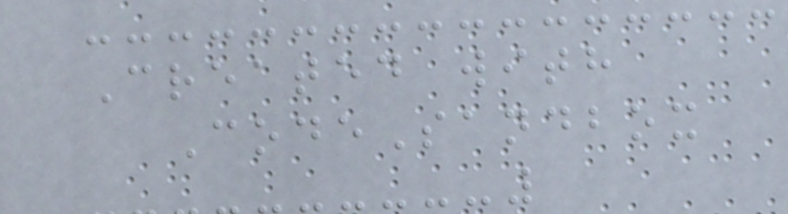Created with
CodeSandbox
